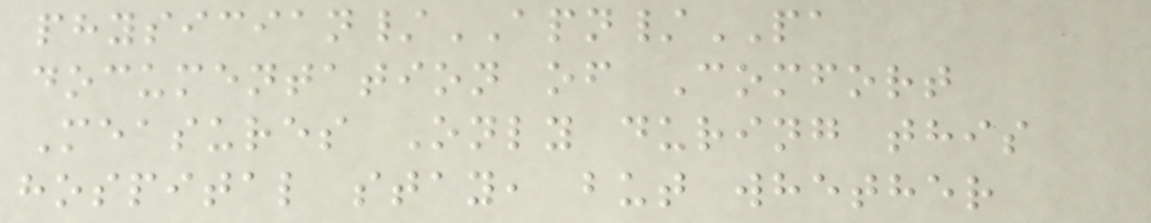physician/APN/PA
documentation of Comfort
Measures Only during this
hospital stay, but whether
